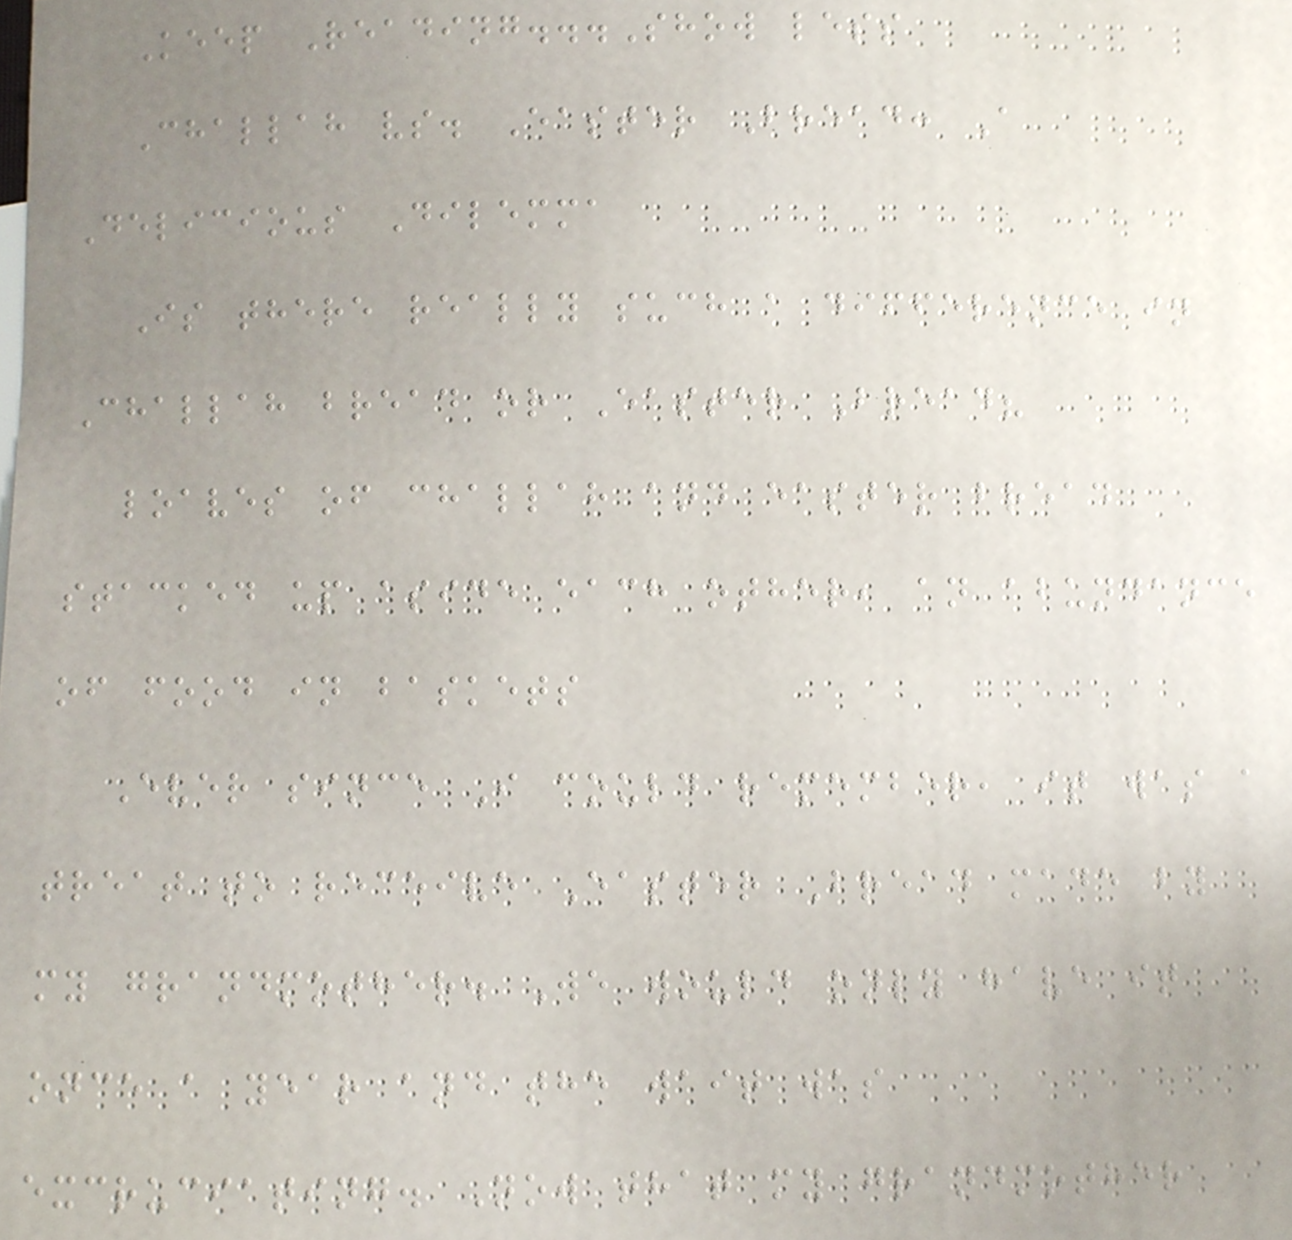Keep Reading...Show less
Challah vs. Easter Bread: A
Delicious Dilemma
Is there really such a difference in
Challah bread or Easter Bread?
loaves of challah and easter bread
stacked up aside each other, an abundance
of food in baskets
Ever since I could remember, it was a
treat to receive Easter Bread made by
my grandmother. We would only have it
once a year and the wait was
excruciating. Now that my grandmother
